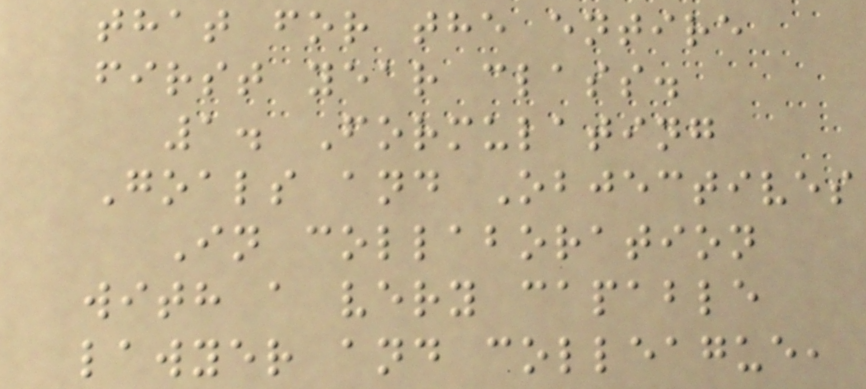that for the entire
first year class.
1. Formulating
Goals and Objectives
In collaboration
with a very capable
lawyer and colleague,
